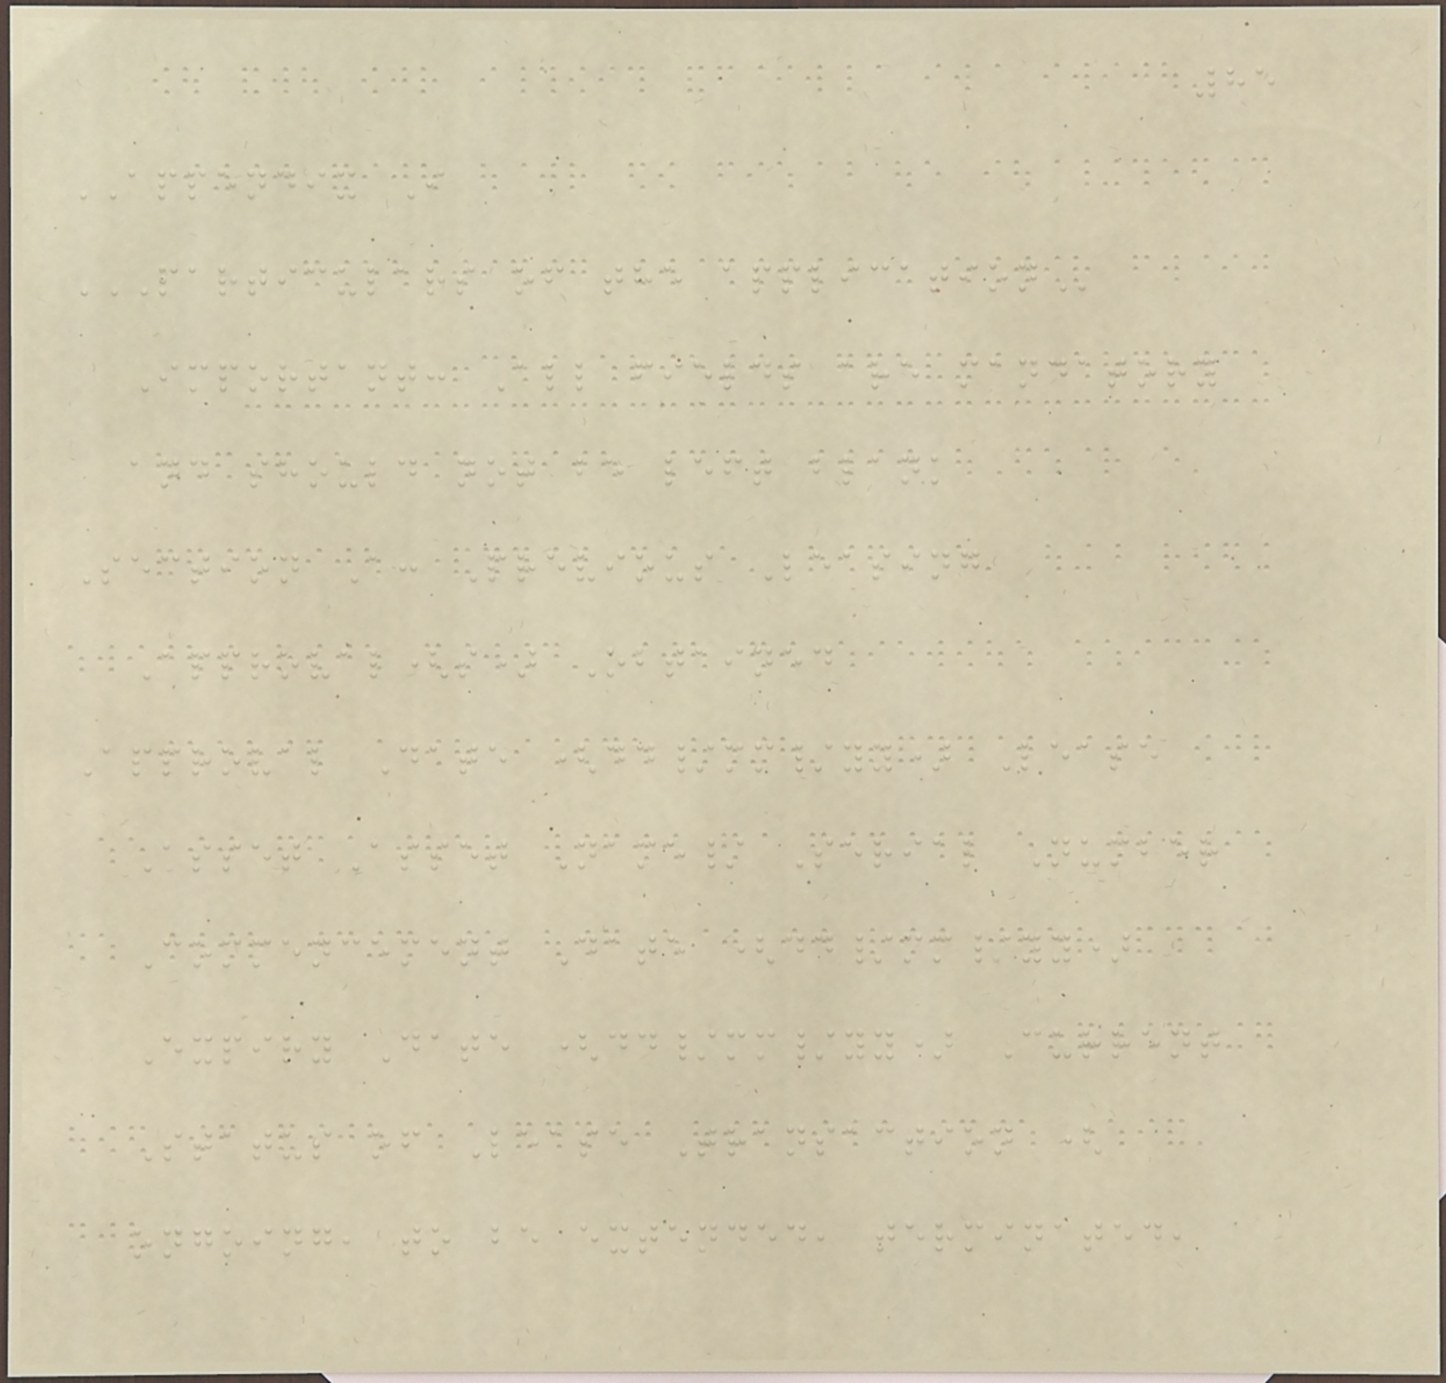85
APPENDIX I
PARTICULARS OF THE APPLICATION
Important: All fields are mandatory
and should not be left blank
Section A: Previous Leasing
Approval(s) Obtained
Approval Date (dd/mm/yy) Lease
Asset Asset Name/ Serial Number
Commencement Date (dd/mm/yy)
Expiry Date (dd/mm/yy) Current
Status of Lease Transaction (
ongoing, to be extended, terminated,
